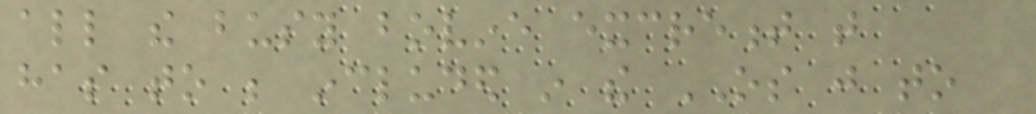all the busy bovine excrement that
has to be included in the OS just to
